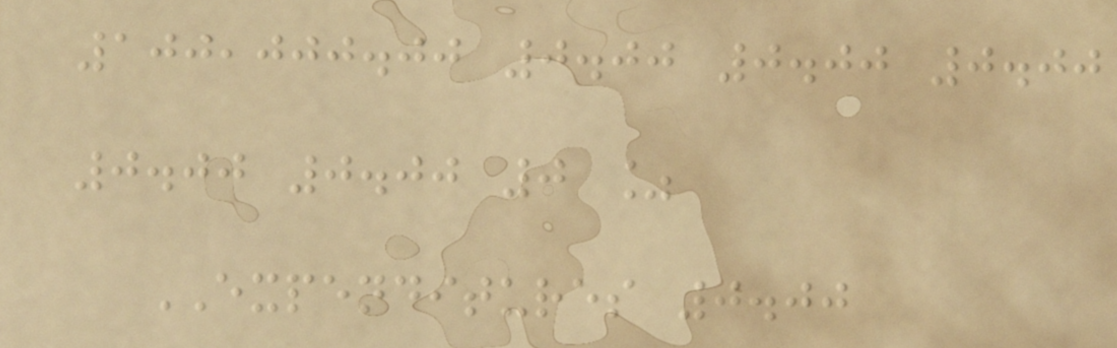100,000.00 0.00 0.00 0.00
0.00 0.00 0 %
EXPENDITURES 0.00
